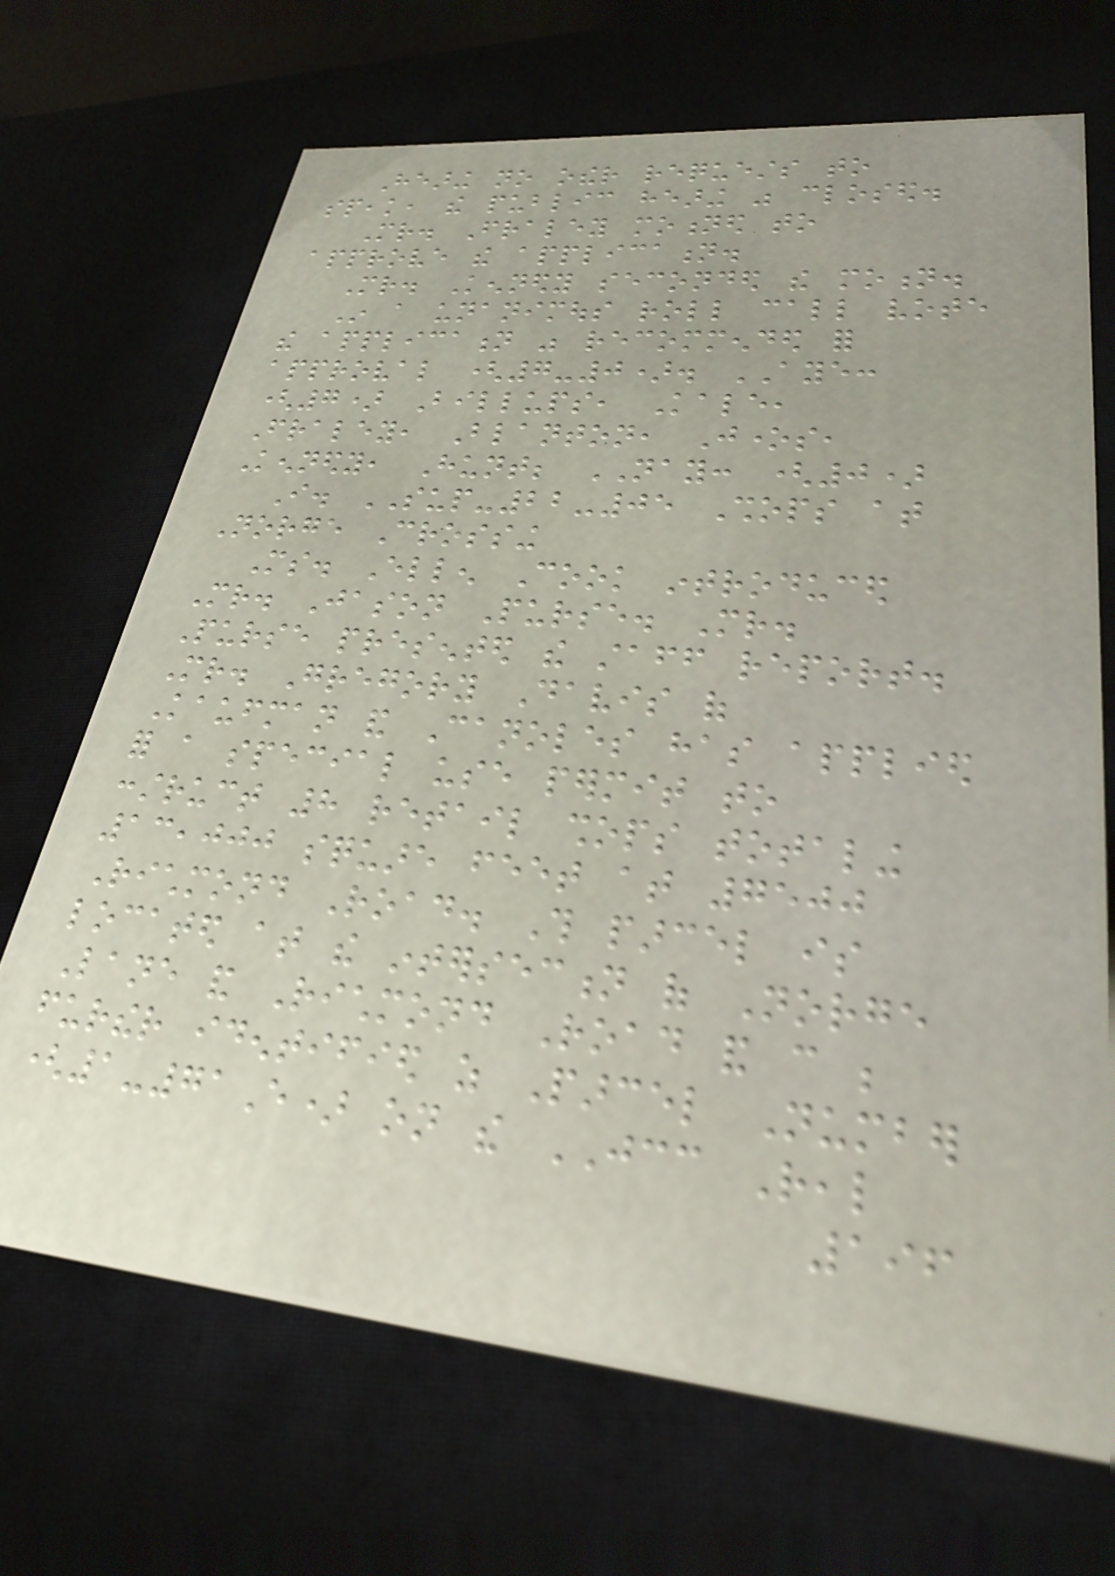Hearing no other requests to
speak, the public hearing was closed.
Mr. Fraley motioned to
approve the application.
Mr. Kennedy seconded the motion.
In a unanimous roll call vote
the application was recommended for
approval (7-0). AYE:
(7) Billups, Kale,
Fraley, Blanton, Jones,
Kennedy, Hunt; NAY: (0)
I. SUP-22-05 Shops at
Norge Crossing
Ms. Ellen Cook introduced
Mr. Jason Purse. Mr.
Purse presented the staff report.
Mr. Gregory Davis of
Kaufman and Canoles has applied
for a special use permit to
construct 8 retail shops totaling
13,000 square feet at 7500
Richmond Road. This parcel is
located at the intersection of Norge
Lane and Richmond Road and can be
further identified as Parcel Number
(1-71E) on the JCC Real
196
